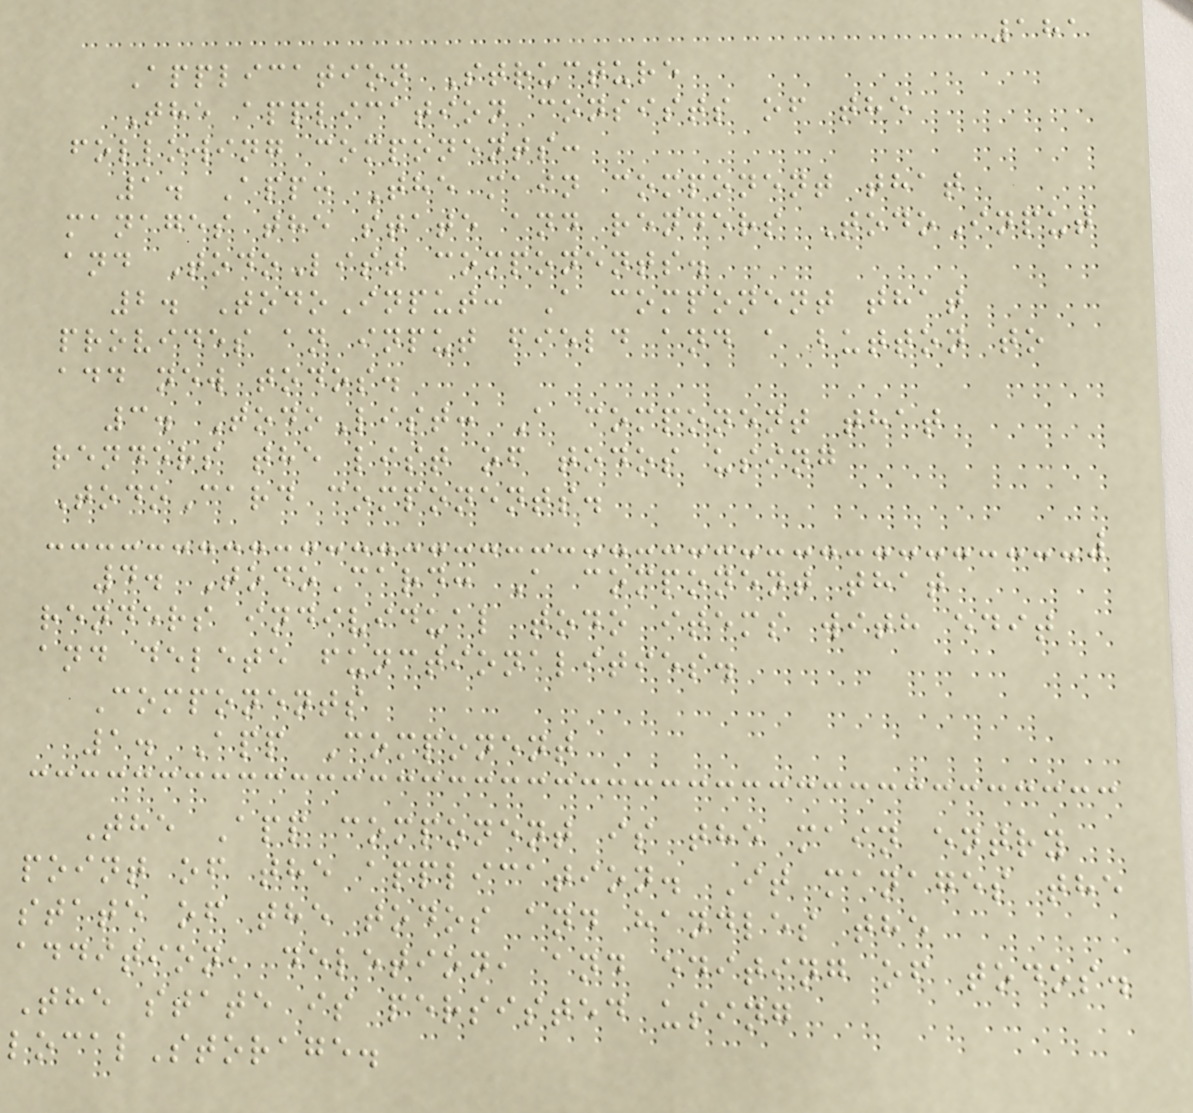181
Application Structure
The application consists of the
following components:
1. App: The main component that
manages the state and renders TodoInput
and TodoList components.
2. TodoInput: A component that
provides an input field and a button to
add new todos.
3. TodoList: A component that
renders the list of todos using
TodoCard components.
4. TodoCard: A component that
renders individual todo items with edit
and delete functionalities.
Components
1. App Component
The App component is the main entry
point of the application. It manages the
state of the todos and handles the
addition, deletion, and editing of todos.
The state is persisted using
localStorage.
